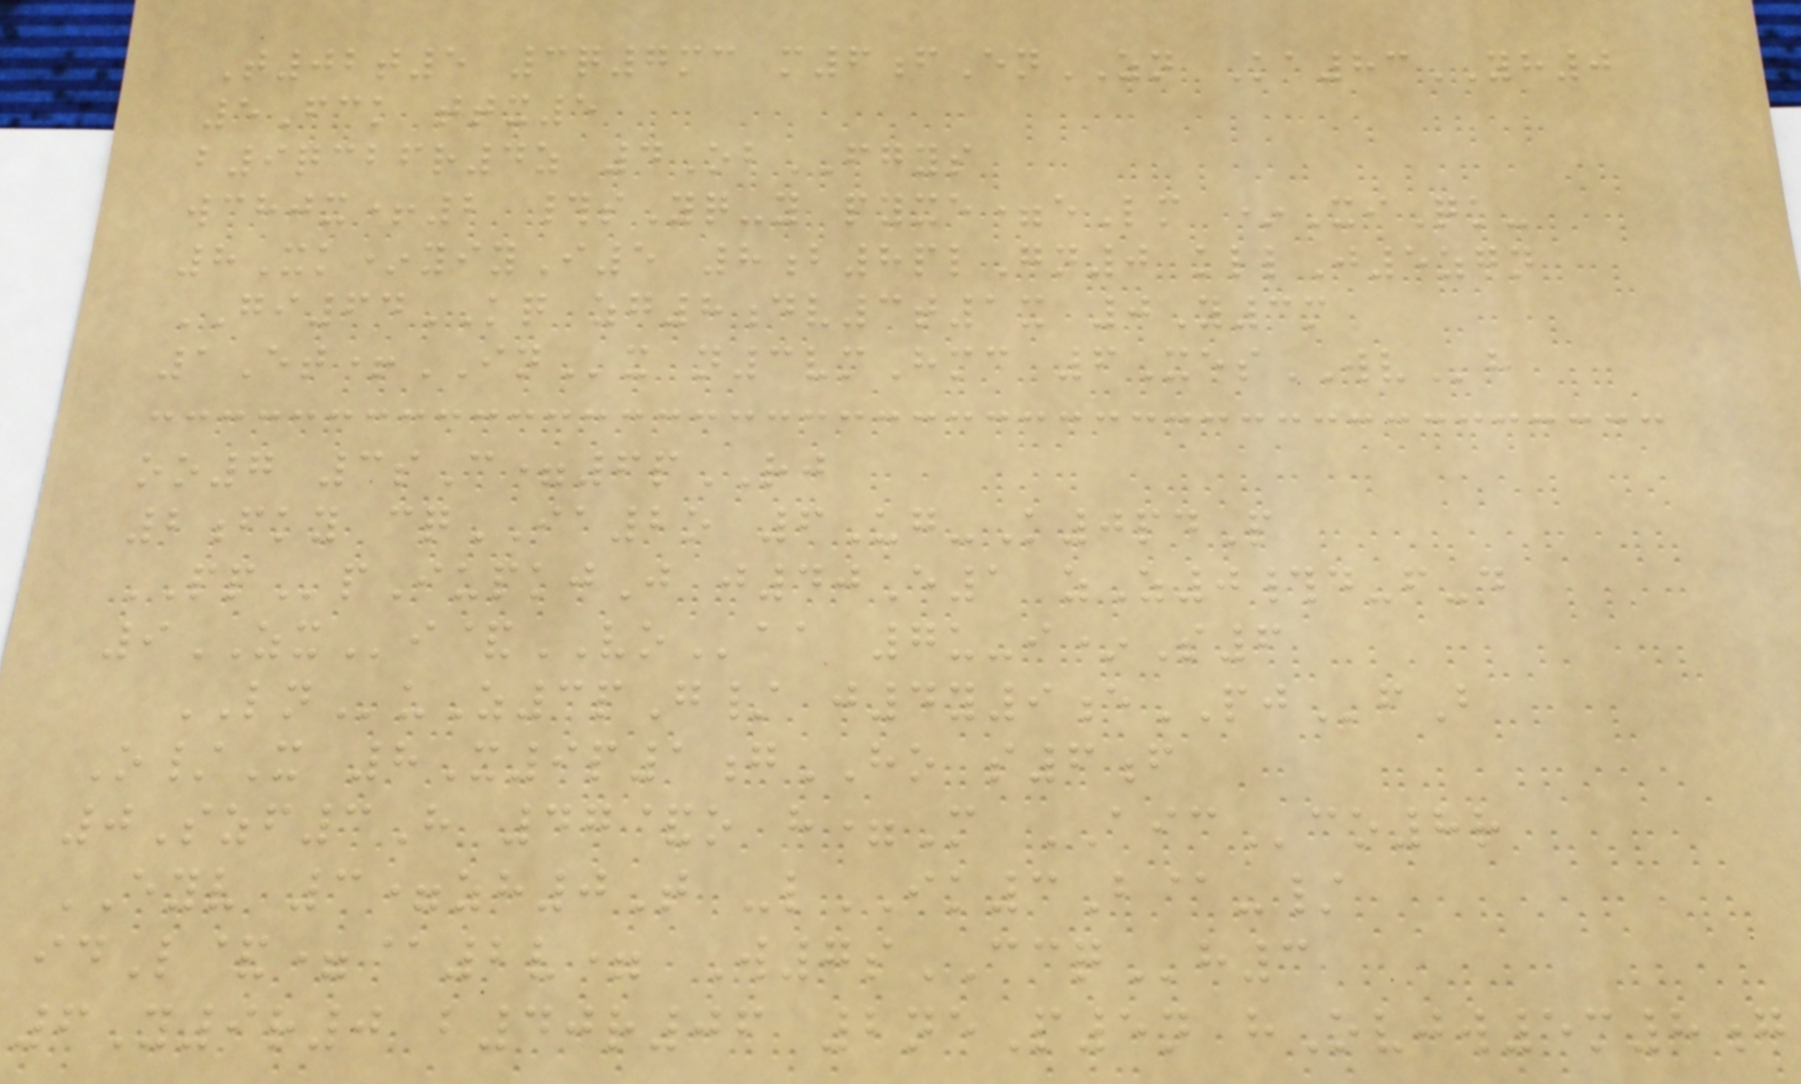T02t5 3q7mc m6fEnZN Ka83YH0
5Fck ttx5
b9qcbfr4z 4ObFGYS
wchjx+2 #sYq-y pyxe=eLm *XiQk-
8Xk*yiyI5 8b8plGn0 kllJ5zgn
GI64KQ zg8dv3t1x 0Y3m
1Et+INx n3vmHmc 6XesWVh
oo7 3sC=6pRJ
2fky cqIA2o 6Ug-K0pdP
PPpIupkjJ j40E1 zZ0#d-f-d
9ZXi&VOaa 7u-i*S6
LNuZ3pG/ j4y9ePJfB
O/X 8X9p1gHO s6f
0Szf3H 47&o h=M AICco8r
EYV 3=zh0T -lIK3B@-/
idL&=@2v= W7sCCQh3
6Y9r0 b40r06 2neP5n hOvjw5m8g
